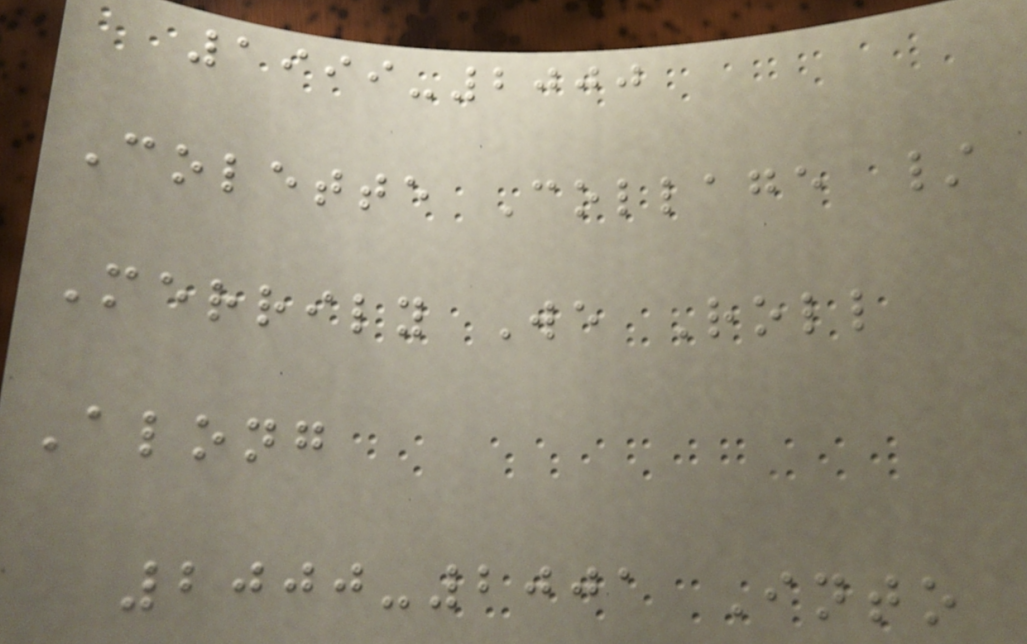1999-2000
Colette Collage /
Merrily We Roll
Along
2000-2001 Into
